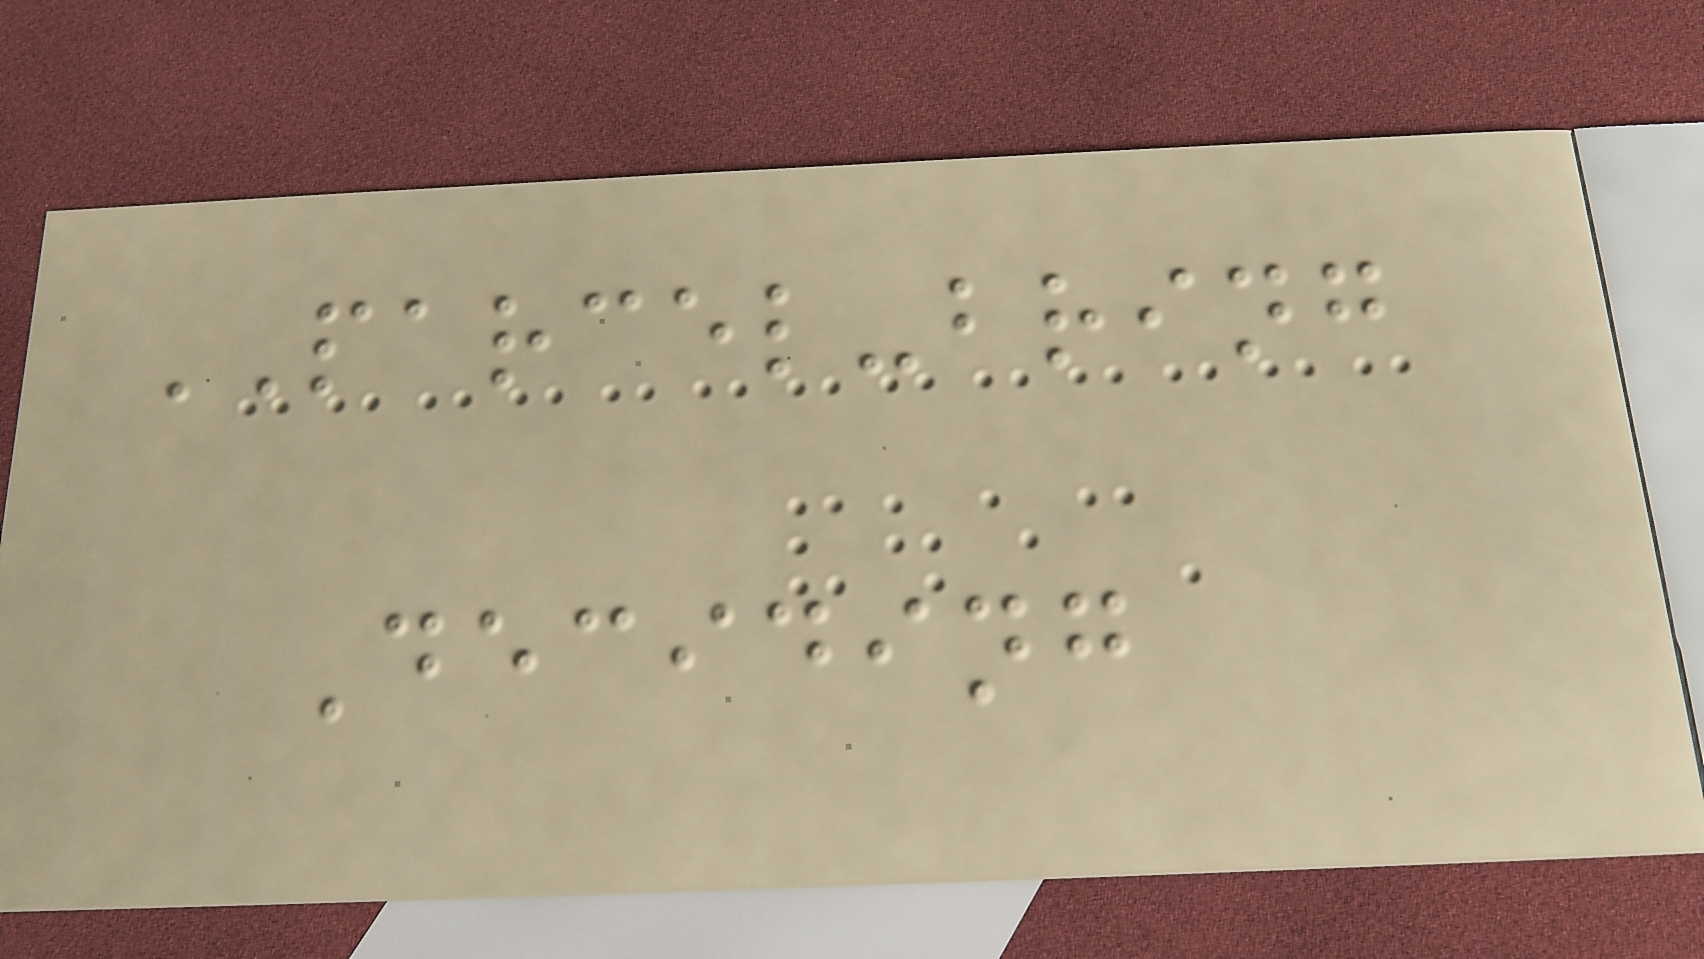PARCEL-bring
Deciding
